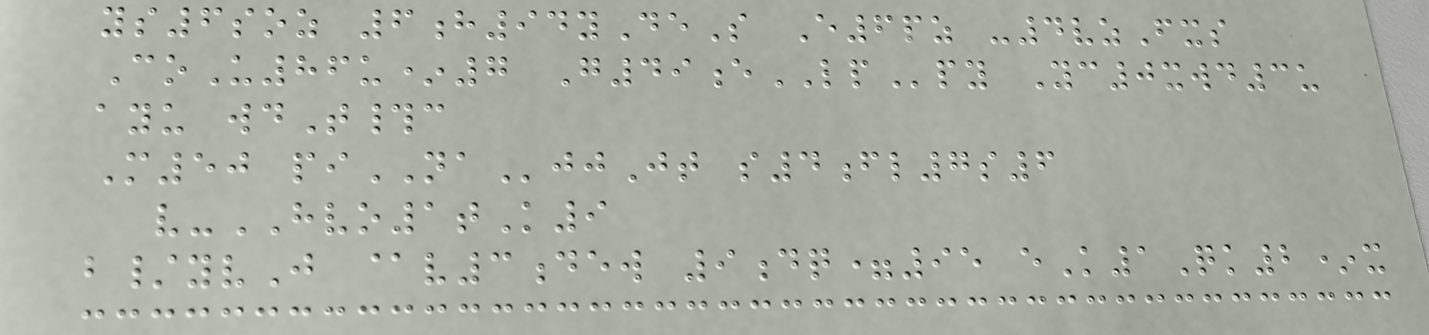ys6soz 6h94yDeS E6pz -4vzFxs
CoU86u*7 G49eLPpy Yc0xwd3u
ayu wdT#c
M50 piNAjjJt s4fl7s6
v-HVO1tK9
b/yvJ @v3dew 9dq=95 eK1Qk2*x
